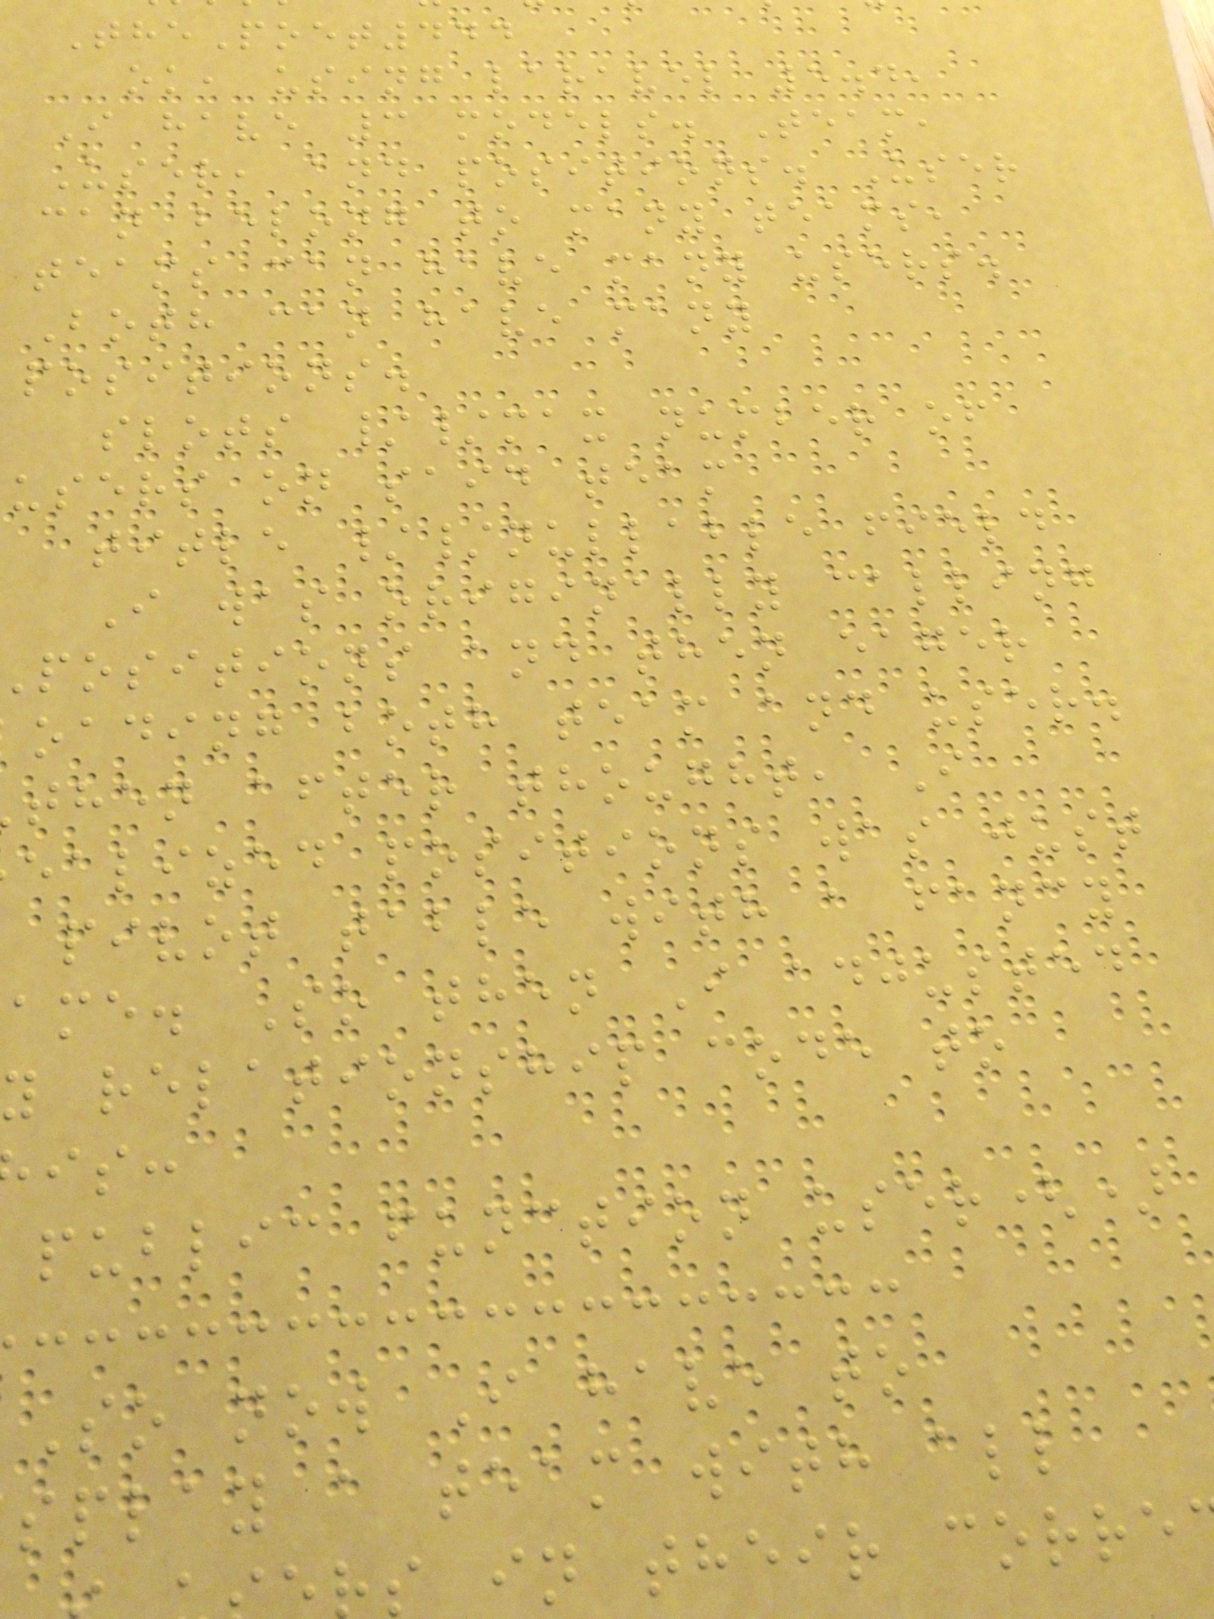ThePoet444
ok, using laravel 5.4,
I have 3 models. Team,
User, and positions. User
can belong to many teams,
teams can have many users.
Both can have many
positions.
slots //max number of
users on said team
title //nullable field
I was originally calling
positions and then eager
oading both team and user.
then after thought, I
ealized positions was just
pivot table with a fancy
ame. So then I adjusted
y relationship code to
public function user()
So now I have to
splay a team with all
s in their corre
